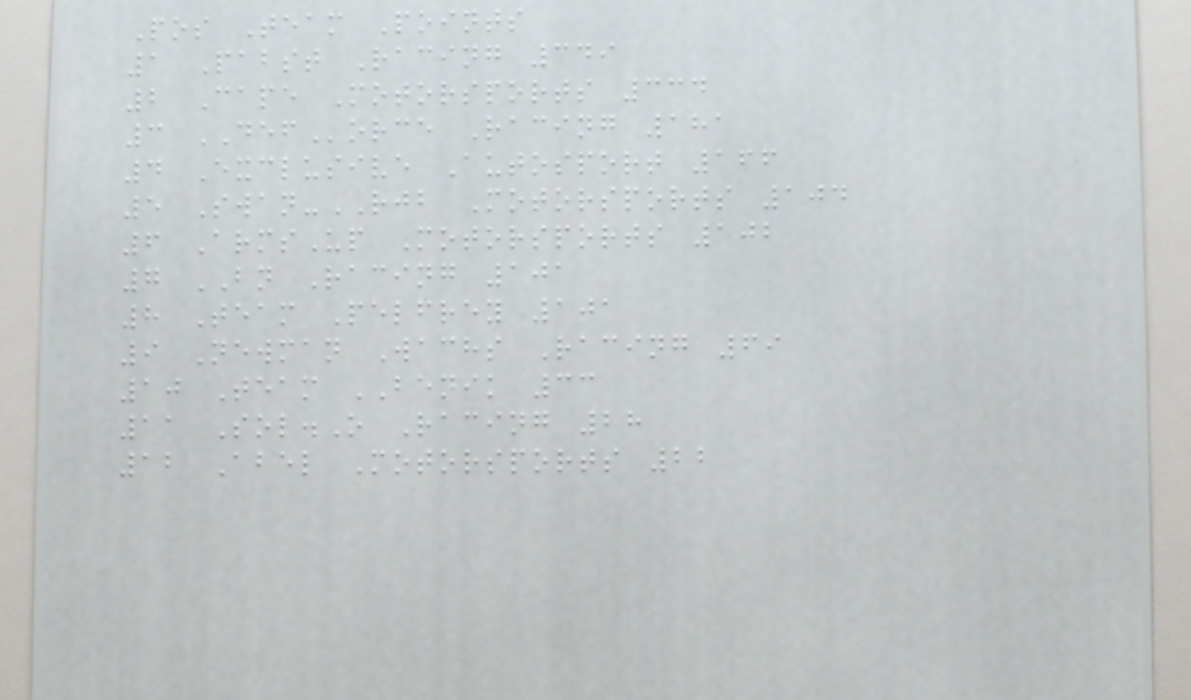Pos Team Points
1 Pabst Racing 349
2 Cape Motorsports 334
3 DEForce Racing 181
4 Exclusive Autosport 166
5 Swan-RJB Motorsports 104
6 ArmsUp Motorsports 102
7 BN Racing 101
8 Team Pelfrey 101
9 Newman Wachs Racing 69
10 Team BENIK 33
11 Sol.O Racing 28
12 Abel Motorsports 22
